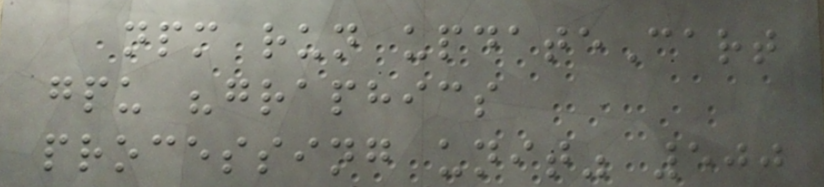npm run updateCart
gpu "graphics
processing unit" 500
